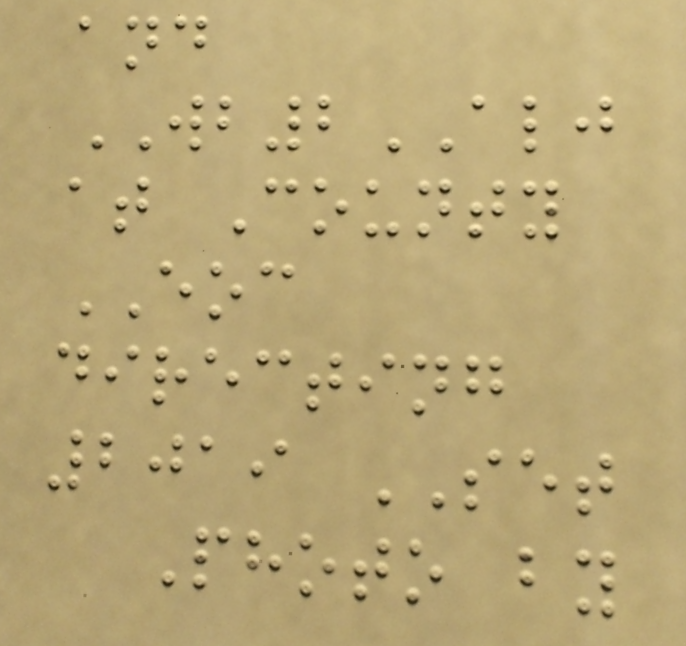and
WB2ALJ
at County
EOC
directing
2019 SET
Photo by
